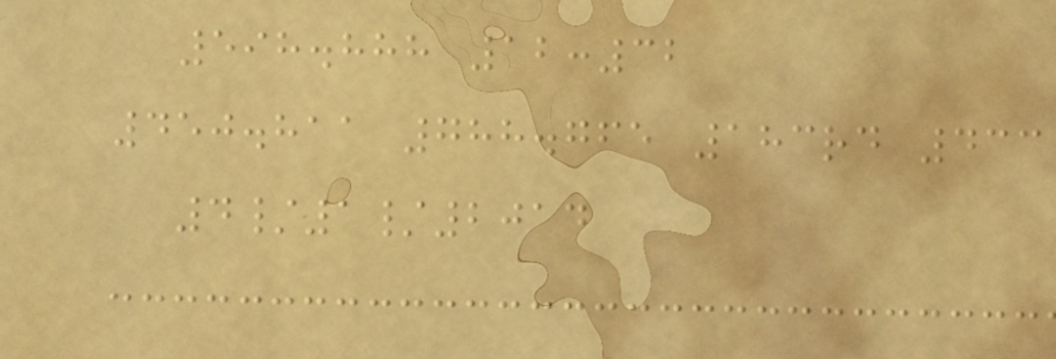598.888 12:32
450.811 788.765 183rd 433
4/1/2014
